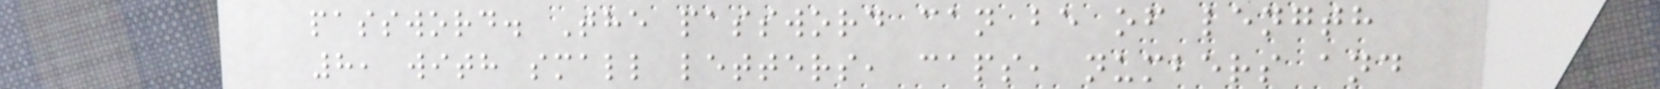password. The password can be of length
8, with small letters, caps, numbers and
